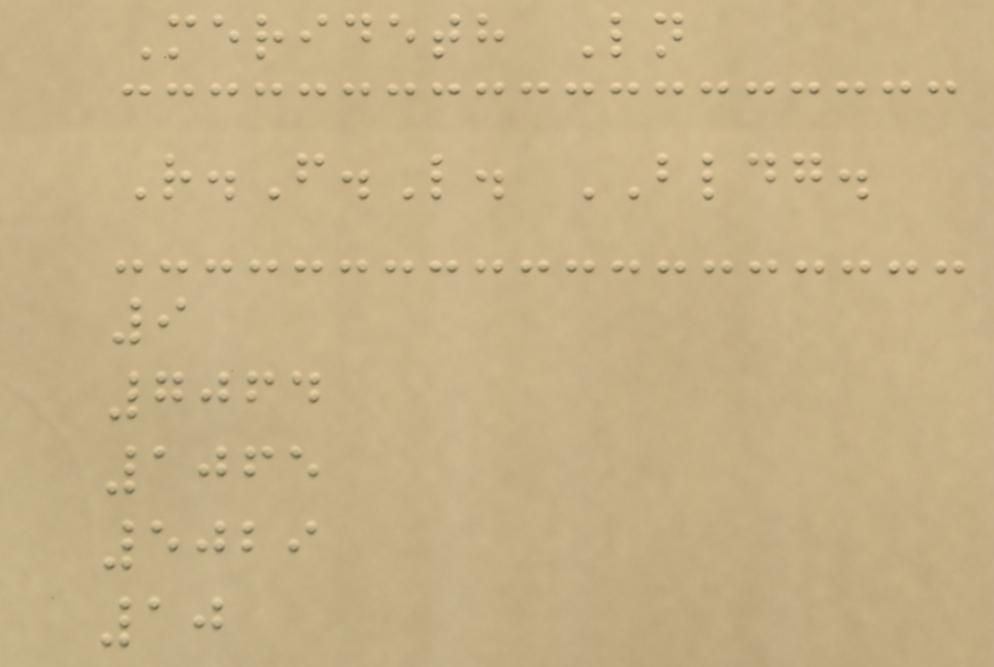Merideth Ln
R.F.L. BLDG.
9
7064
1065
5029
10
